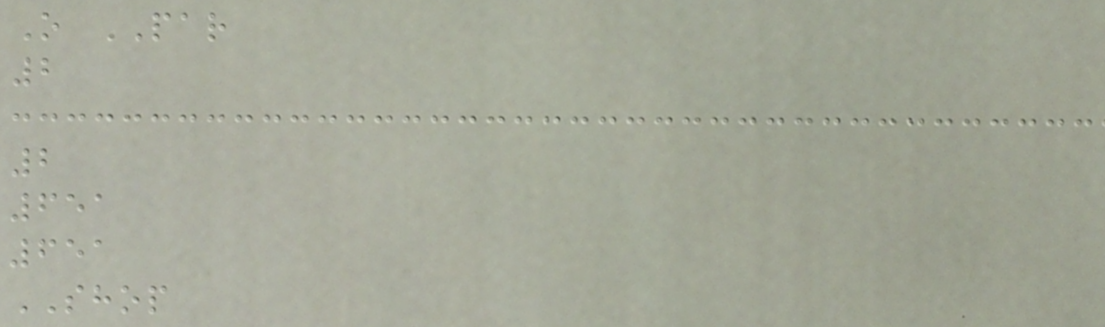O PAR
2
2
651
651
SHOP
